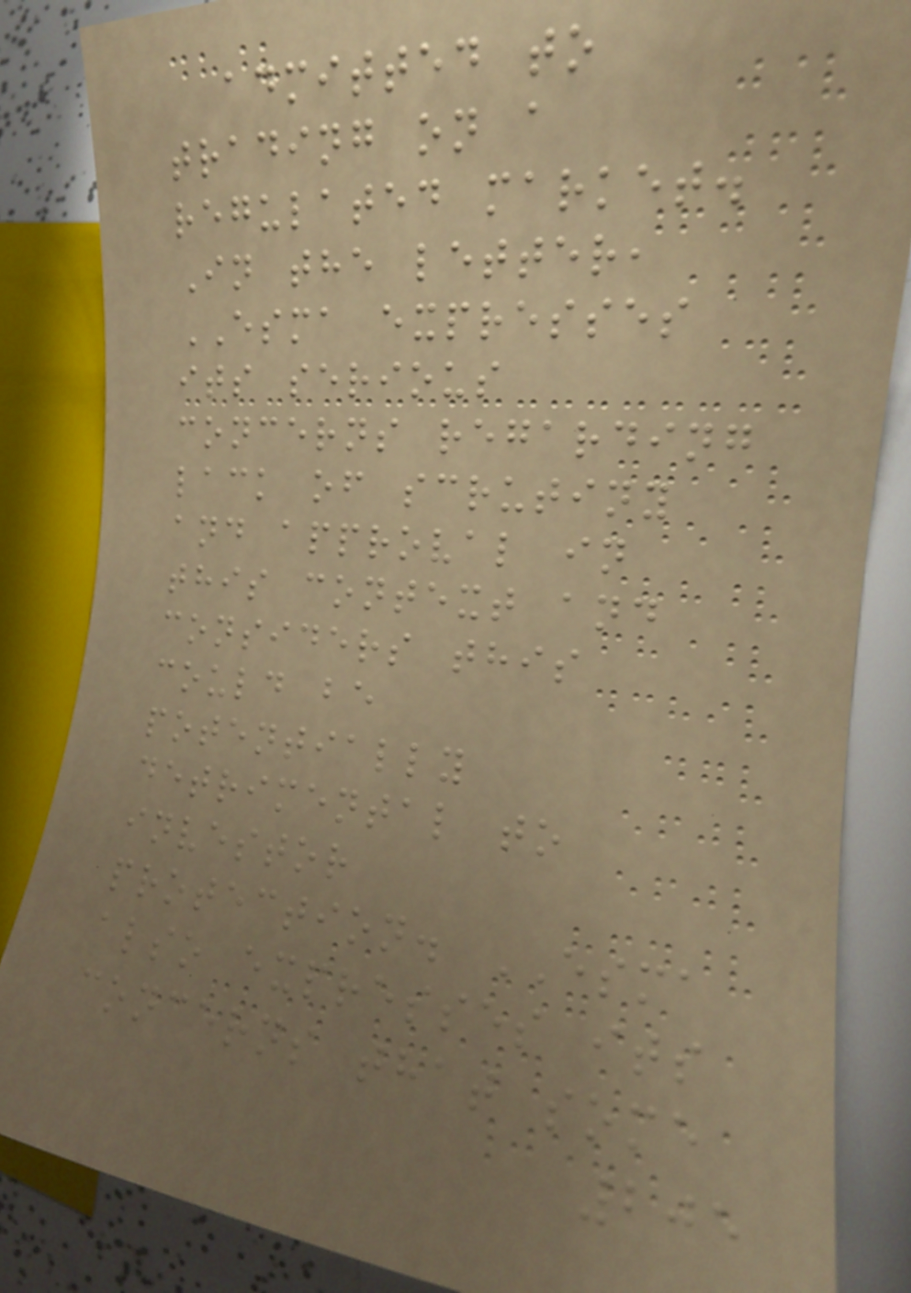admitted to
trading on a
regulated market.
In the letter,
ESMA expresses
its serious
concerns regarding
lack of scrutiny
and approval in
this context and
considers this
could be
potentially
detrimental to
investor
protection. ESMA
also expresses its
concerns that some
205
